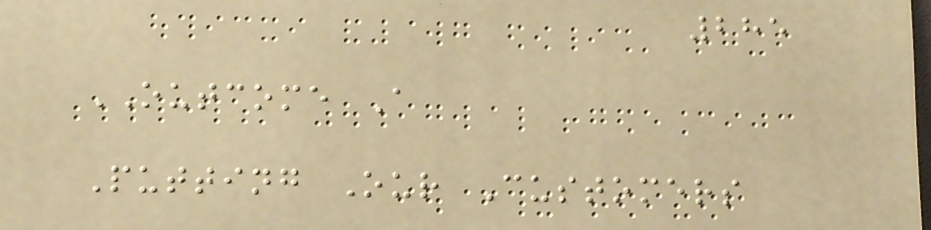285
OUTCOME A
Putting Our Customers
